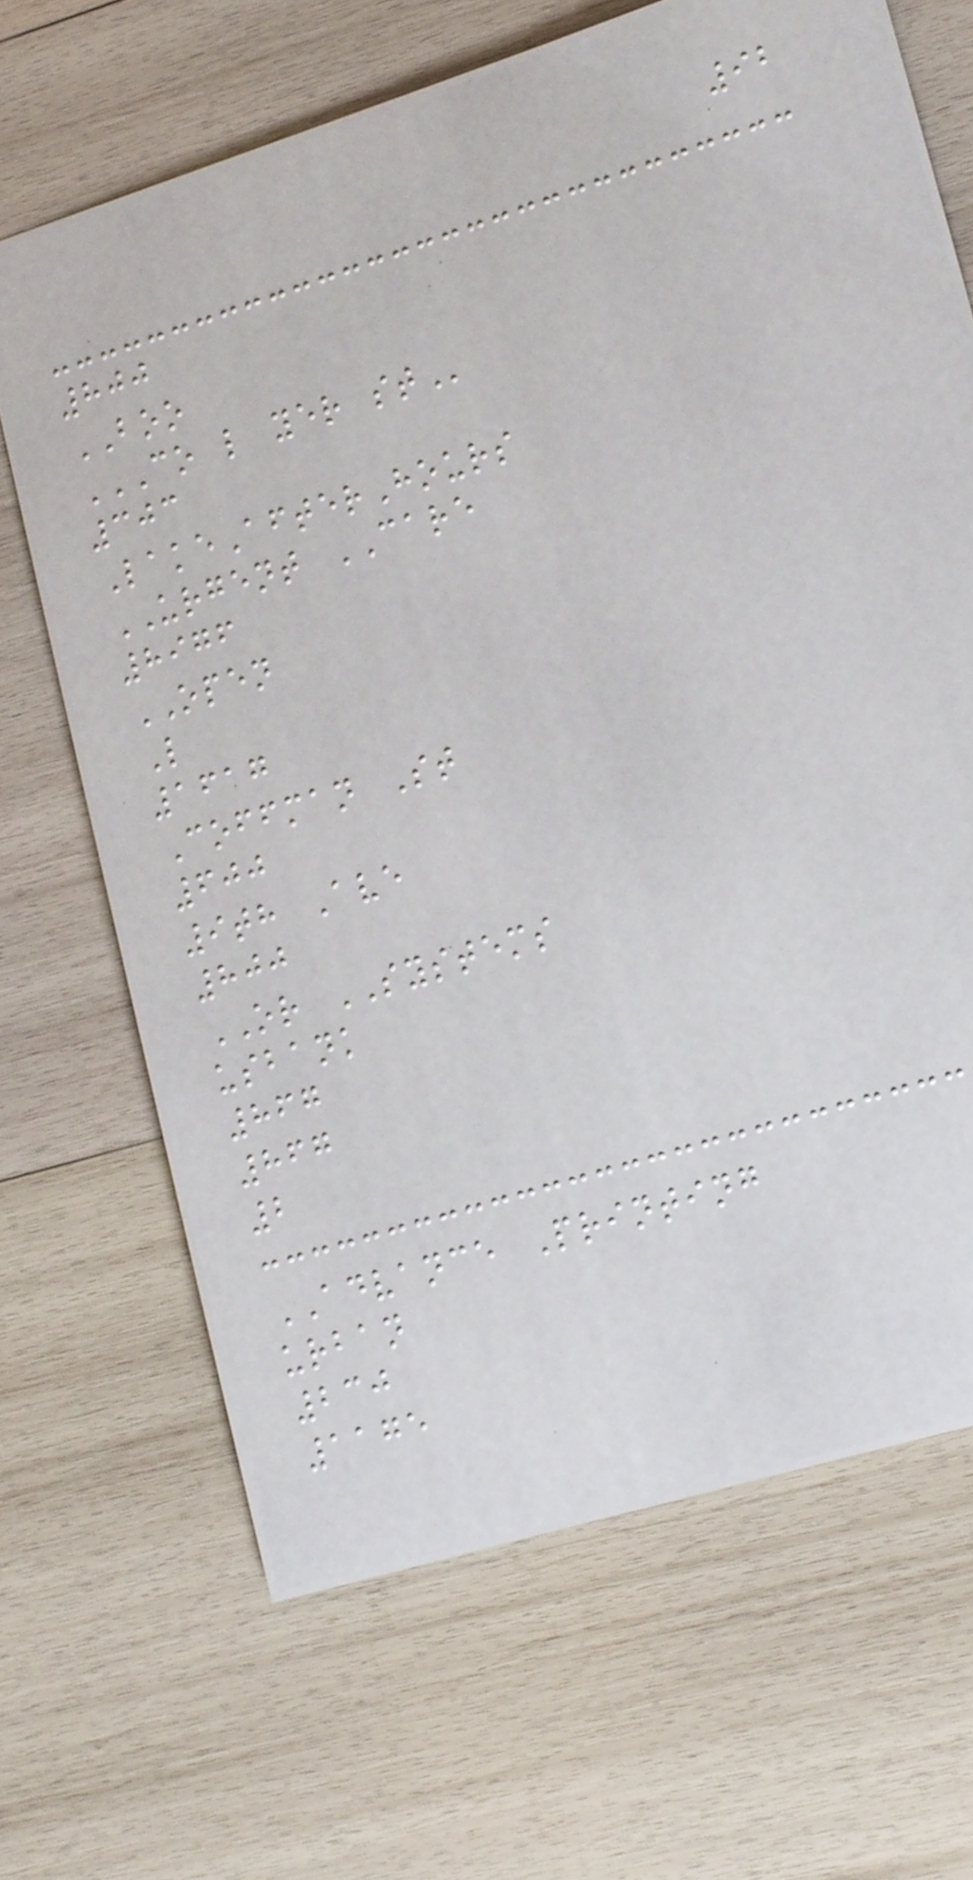92
800
BOO
CO L YER ST
303
LakeAfterHours
URGENT CARE
8976
OPEN
L
1617
Coffman St
600
9th Ave
800
OR SYSTEMS
usbank
867
867
2
ADVANCE Printing
urban
230
1175
